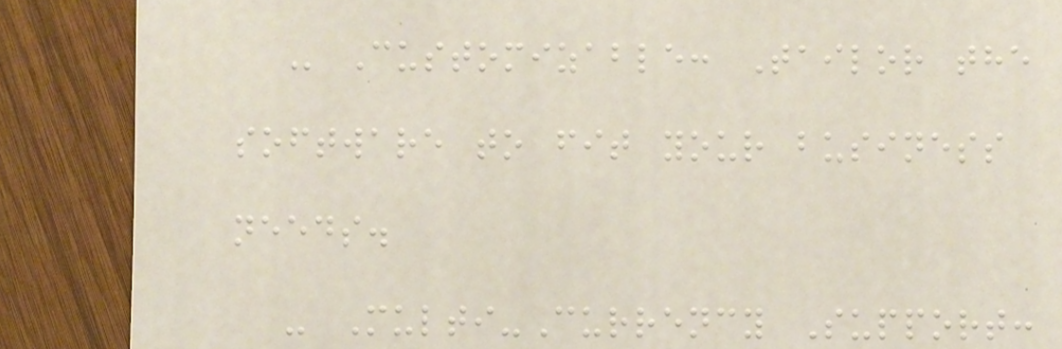- Customizable: Tailor the
software to fit your business
needs.
- Multi-Currency Support:
